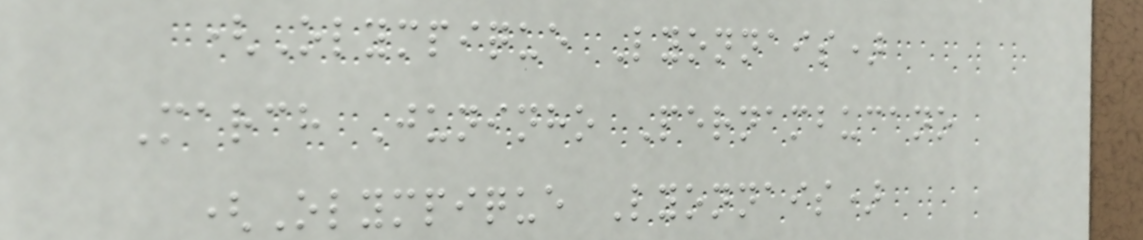(Olympique Lyonnais)
March Juninho Pernambucano
(Olympique Lyonnais)
